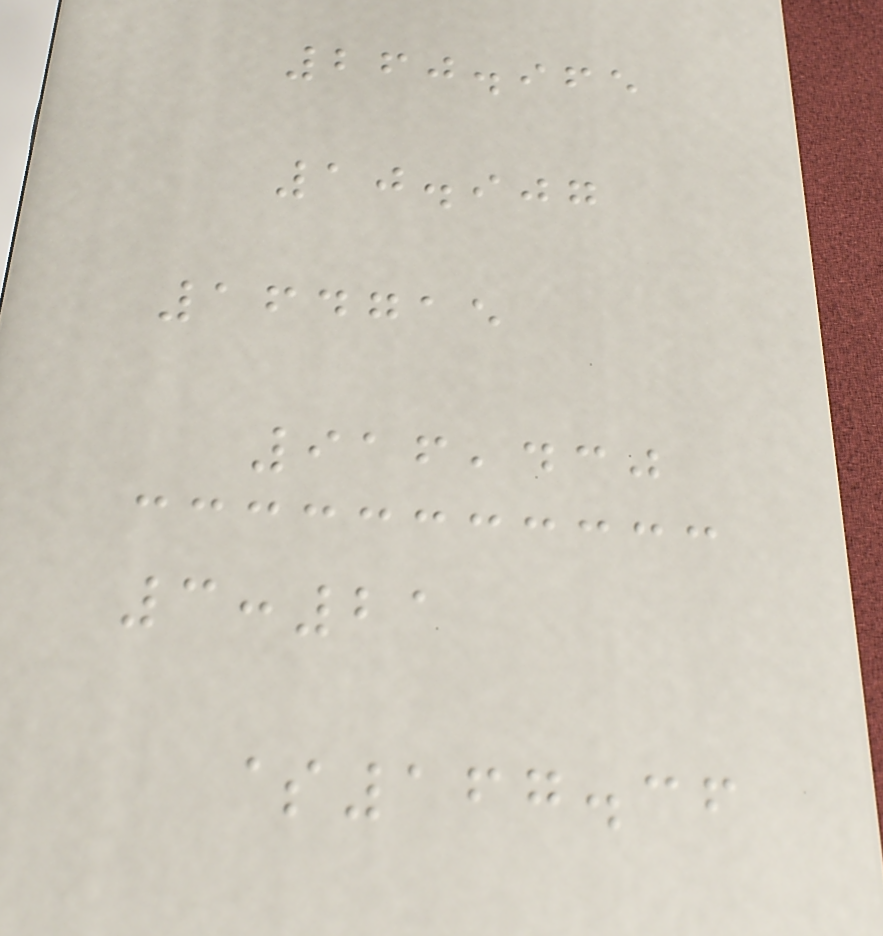260.965
10.907
164715
916,430
3:21
$167.36
